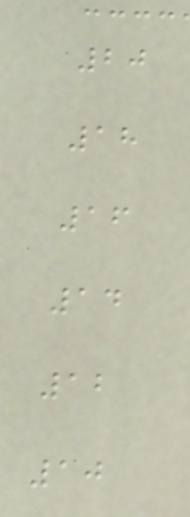20
18
16
14
12
10
